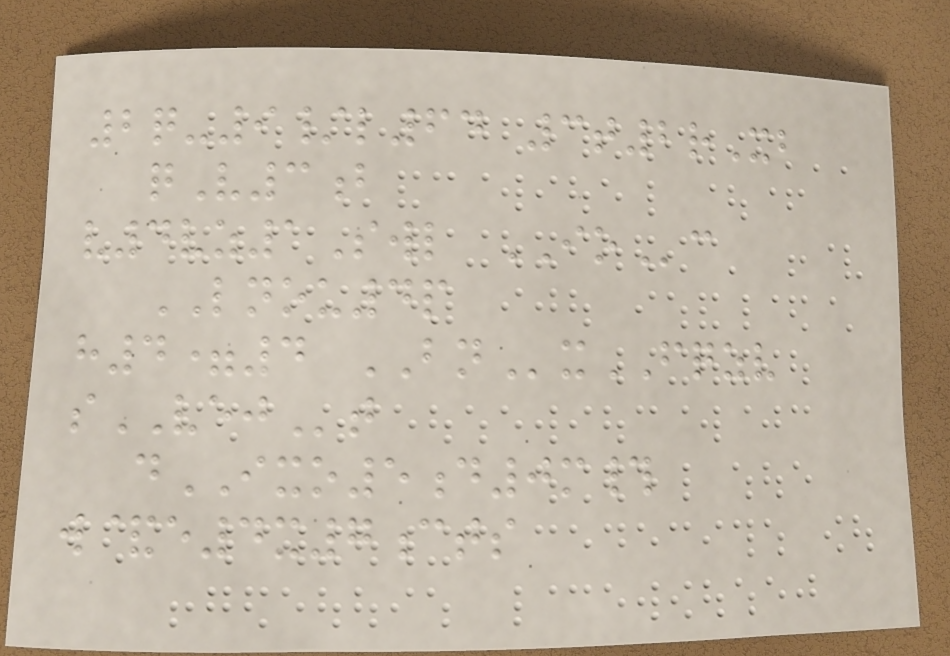2q-9/l64 3t2rXb
qV3b
v4vz1Swl IOc
LNOU4p
h4=4 BNxFQZV
sVEJt
dIXO5d0m#
w&e4x7cts
